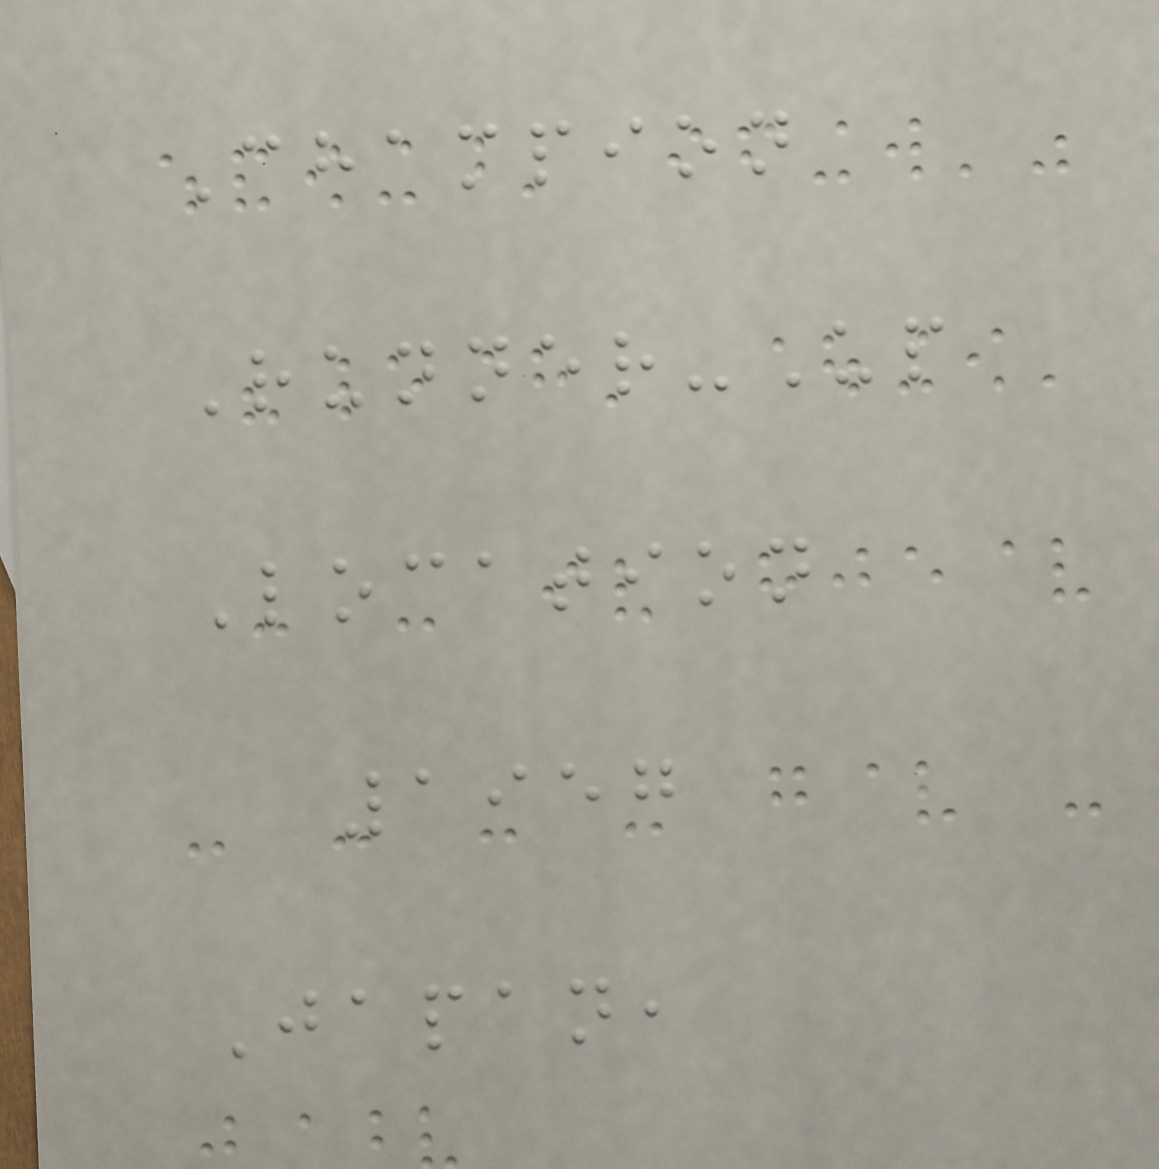Champion
Runner-Up
Location
1957
Japan,
